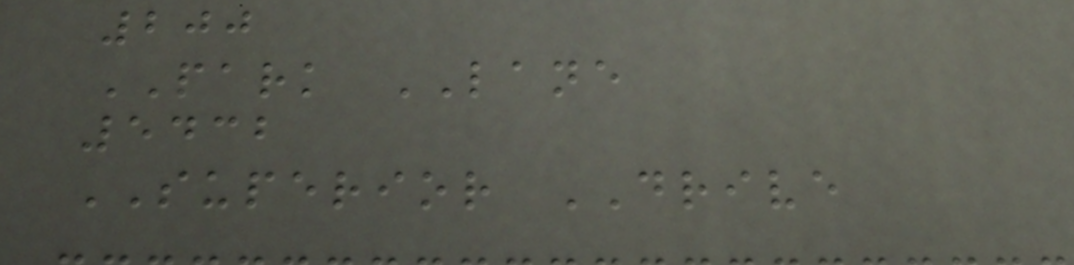200
PARK LANE
5432
SUPERIOR DRIVE
